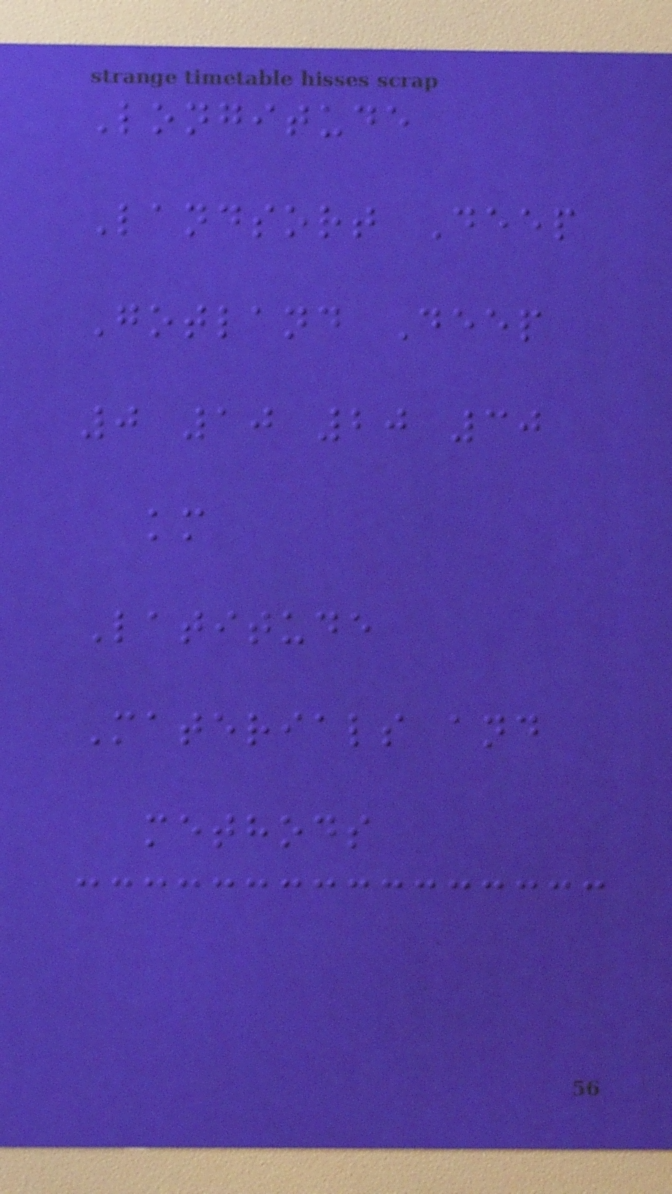Longitude
Landsort Deep
Gotland Deep
0 10 20 30
km
Latitude
Materials and
methods
